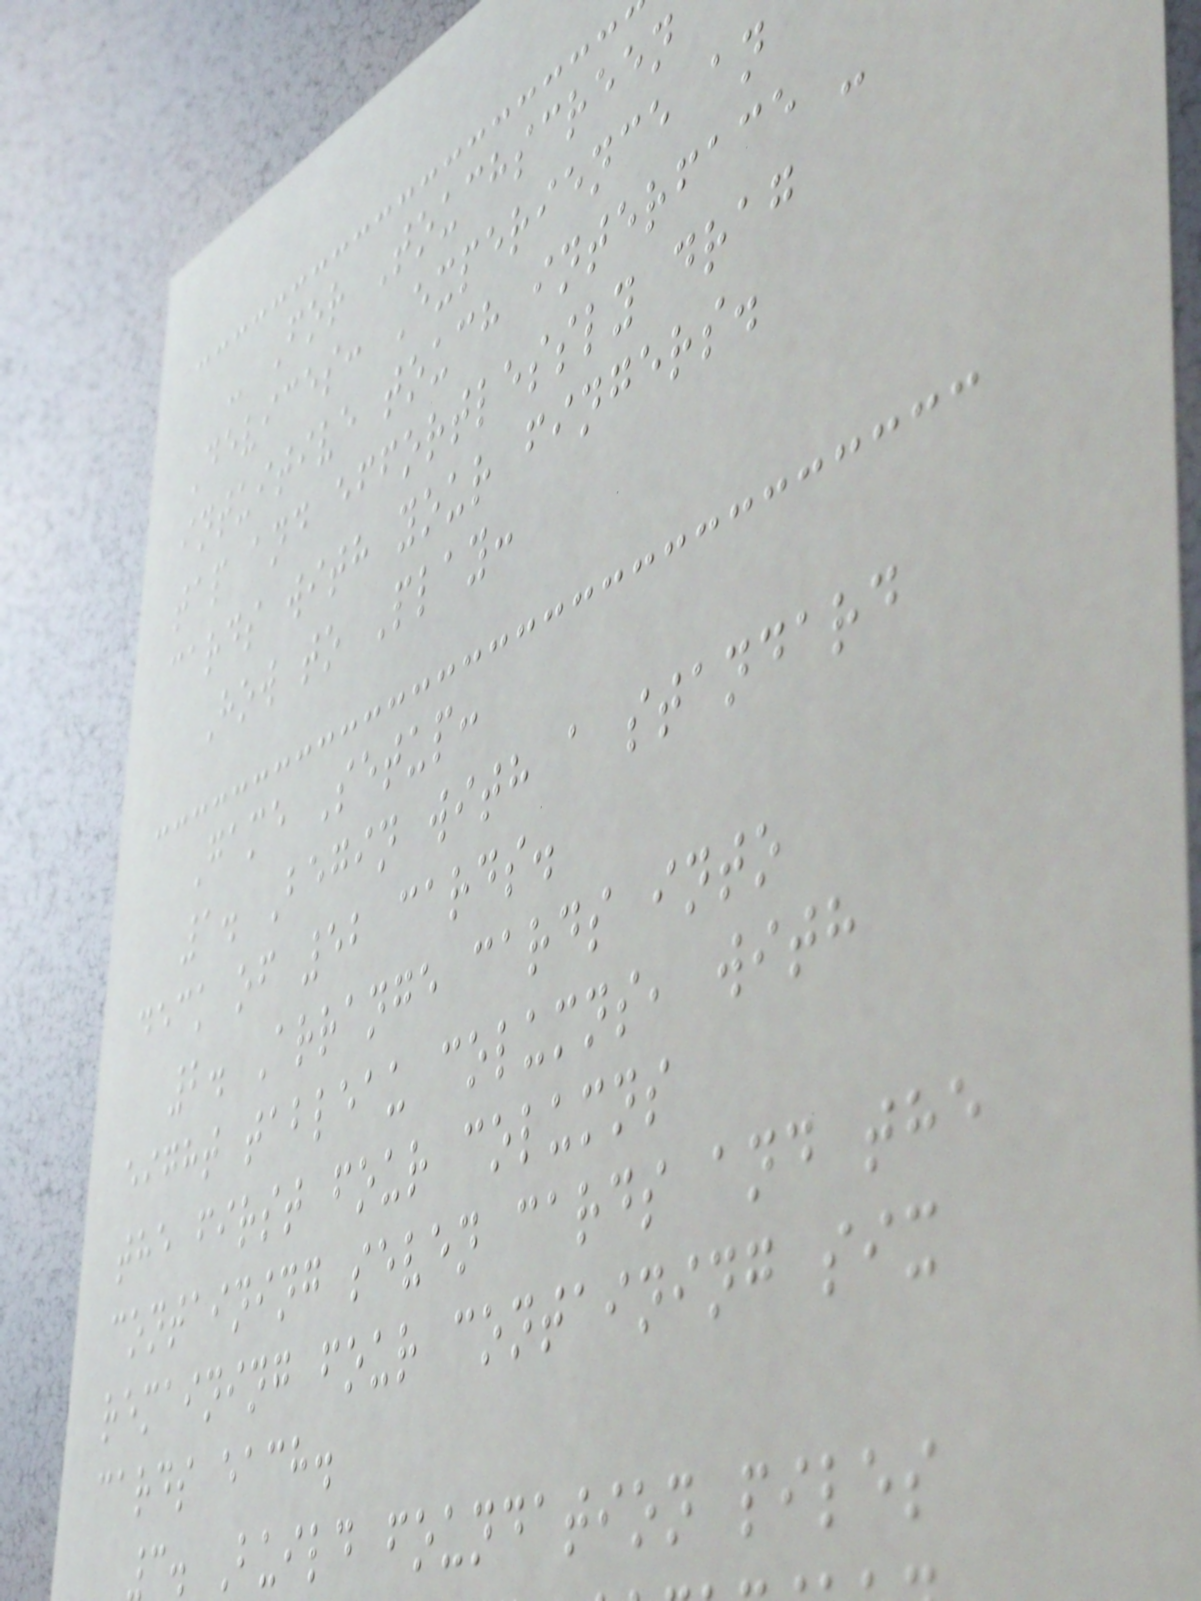- For Touchscreen
Devices: Experience an
intuitive touch interface -
tap and effortlessly drag
cards with your fingers.
How to Play:
Game Setup:
1. Begin with a standard
deck of 52 cards.
2. Arrange cards into
eight tableau columns, with
the first four columns
containing seven cards and the
remaining four containing six
cards each.
3. Build foundation piles
